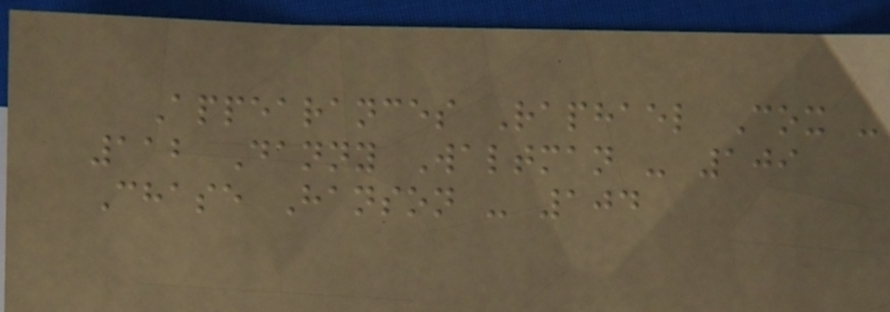Appearances Raphael Cox -
112 Danny Waltman - 109
Chase Hanson - 104
